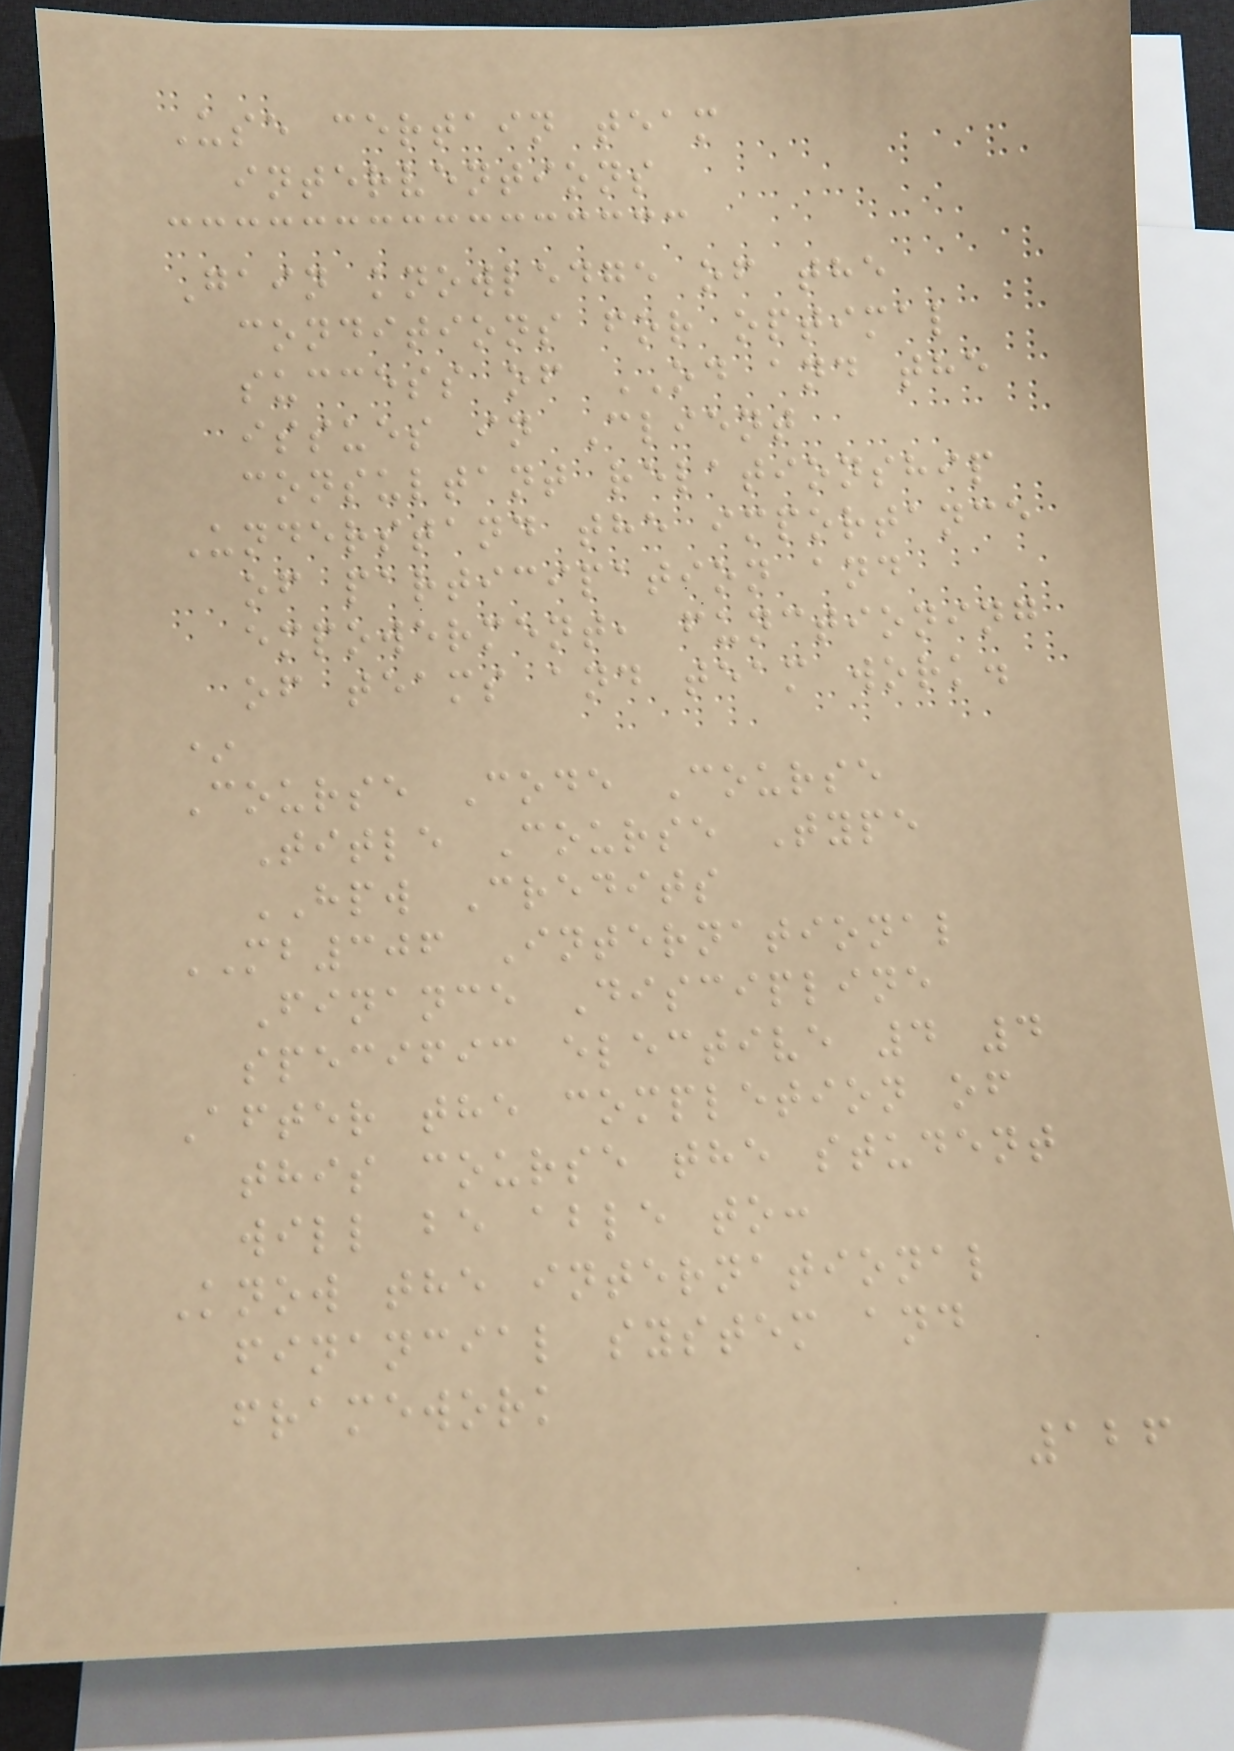Use certain team
interventions
Gain knowledge of the
conditions for optimal
success of OD and the
issues in Client
consultant relationship
Understand the importance
of participation and
empowerment, functioning
of teams and team work.
*
Course Code Course
Title Course Type
HPW Credits
MB306 International
Finance Discipline
specific elective 4 4
After the completion of
this course the student
will be able to:
Know the international
financial system and
framework
126
